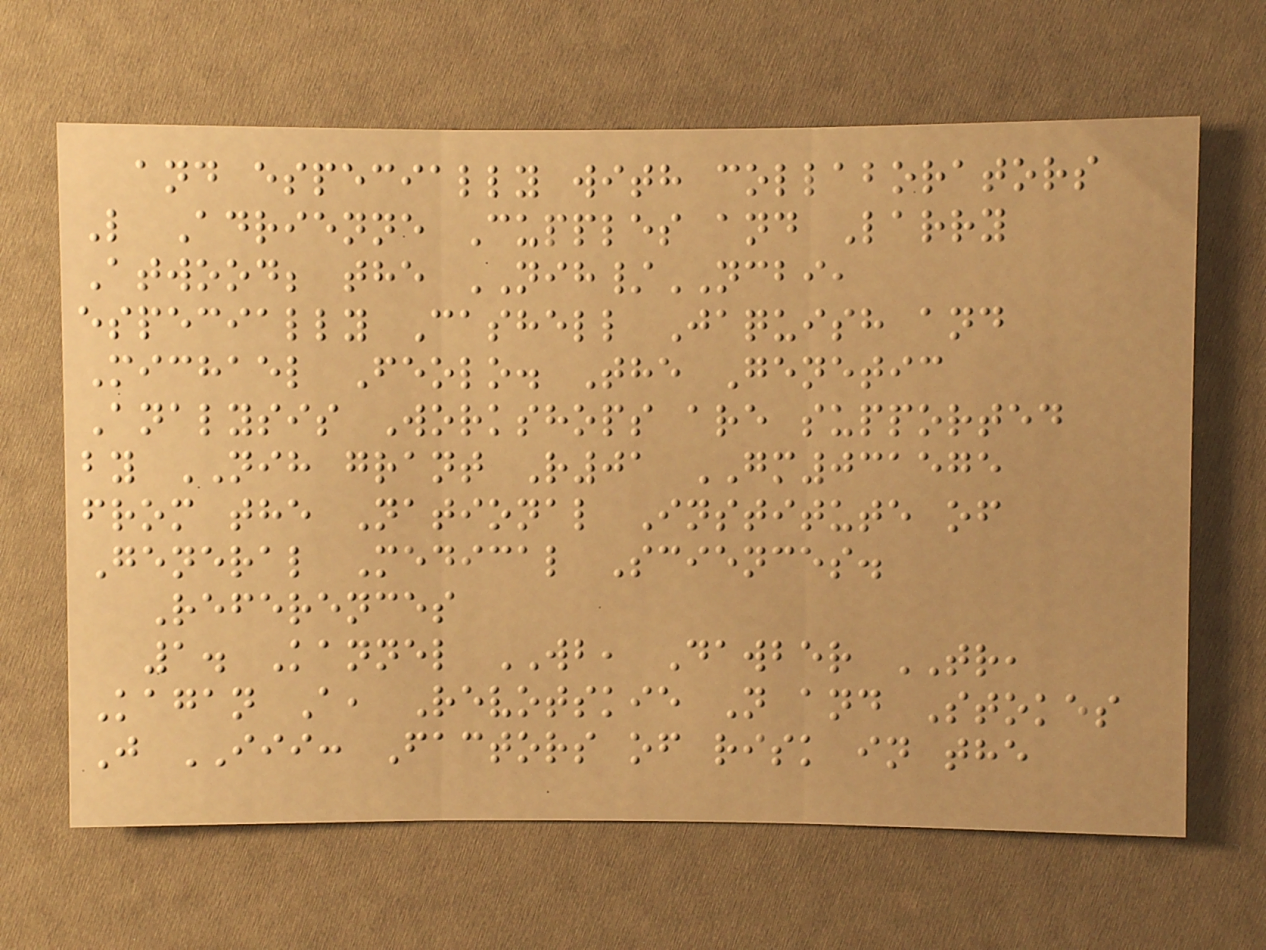and especially with collaborators
L Adrienne Cupples and Larry
Atwood; the NIH/NCBI,
especially Cashell Jaquish and
Michael Feolo. The Genetic
Analysis Workshops are supported
by NIH grant R01 GM031575
from the National Institute of
General Medical Sciences.
References
1. Kannel WB, Dawber TR,
Kagan A, Revotskie N and Stokes
J III: Factors of risk in the
